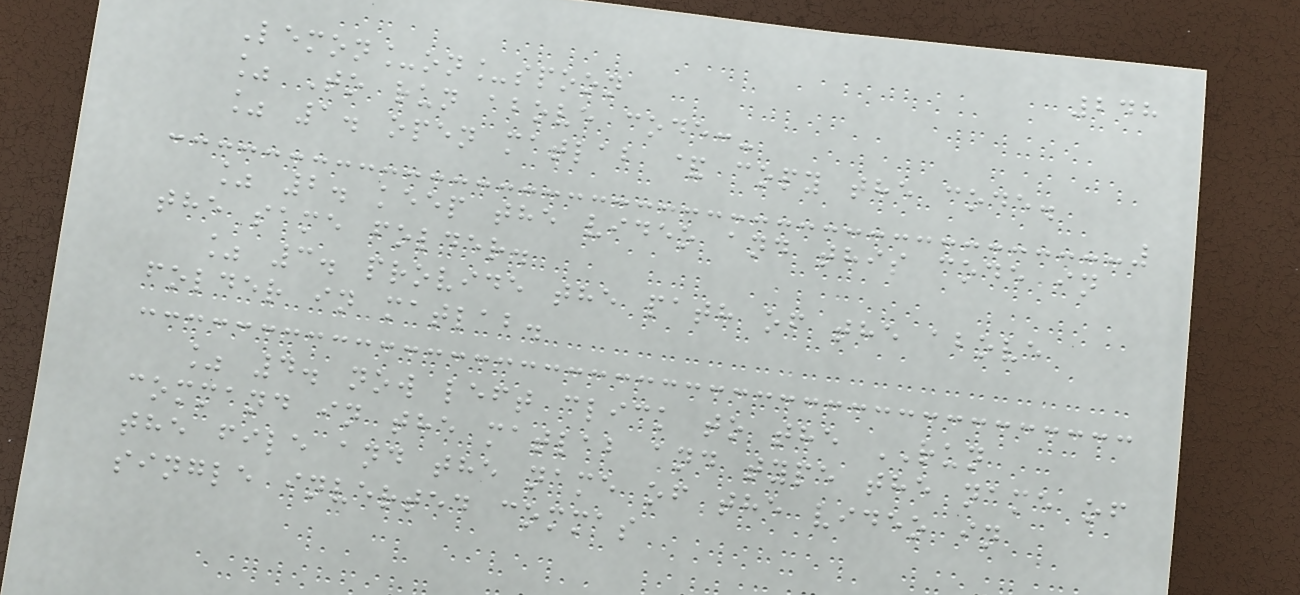248
Lemon_on_spoon
% To run above code:-
% 1. open matlab & copy the code.
% 2. keep the video and this code in
the same folder.
% 3. provide the path of the above
folder in matlab.
% 4. now left click to the RUN
command in the matlab and type the name of
the file and the name of the video in
single inverted commas
